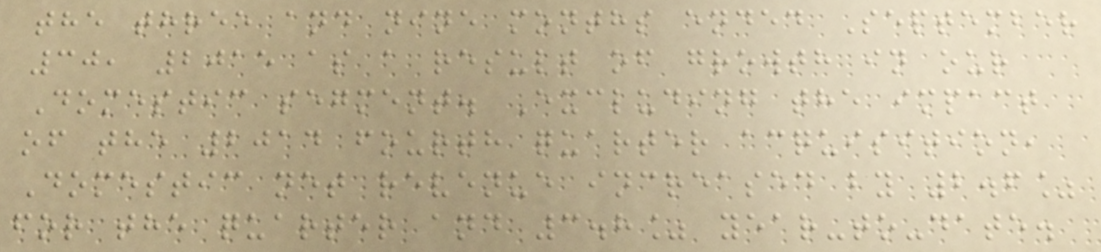the three and nine months ended September
30, 2015 as a result of growth in our
Domestic segment. Excluding the impact
of the 2014 fourth quarter acquisition,
Domestic net revenue increased by 2.6%
for the quarter and 3.8% year-to-date.
